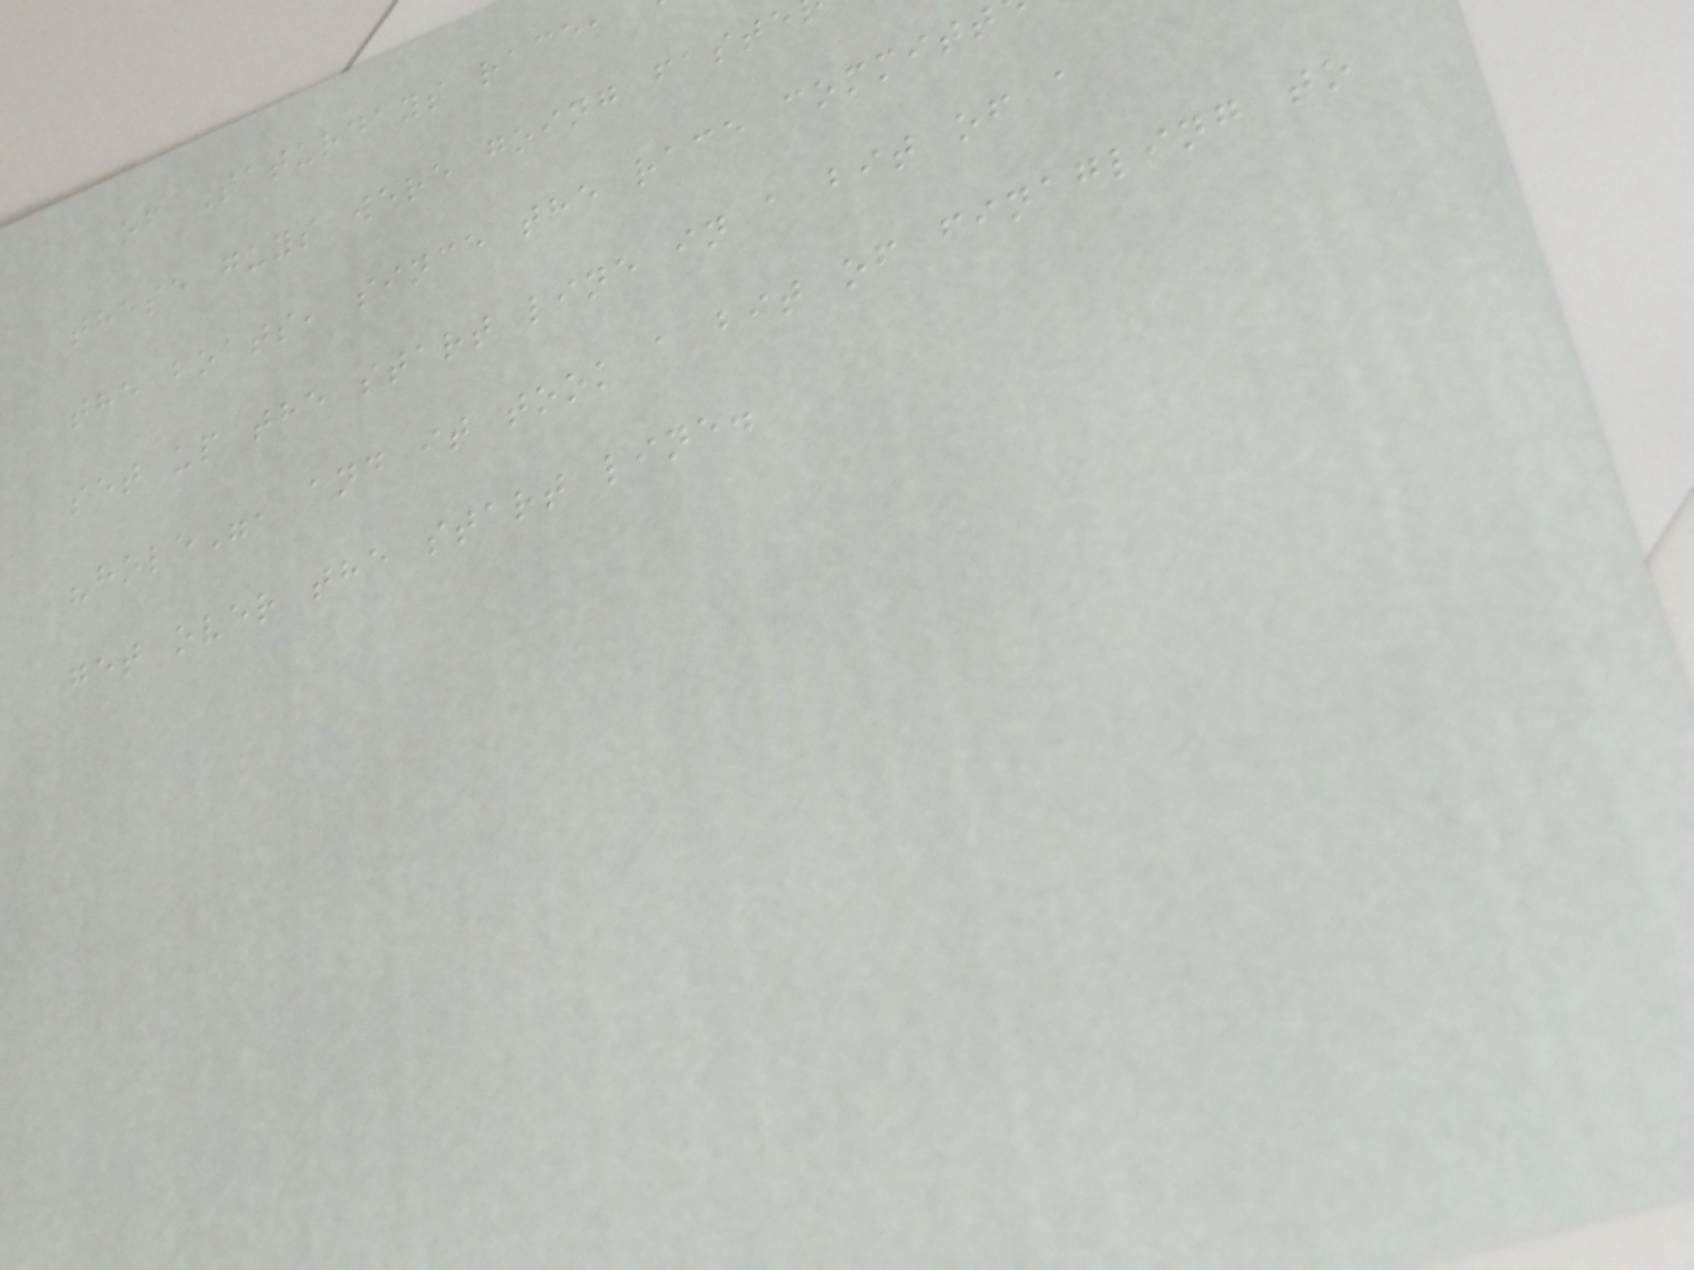of Saturdays race,
these guys were going faste
the boats, since the race committ
set up the start line in a bit of a
"hole", and it took a bit of finagling to
get over the start line.
